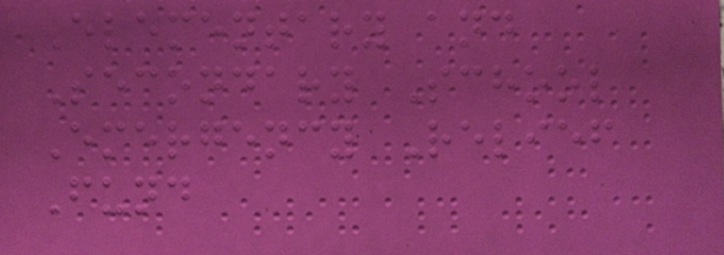Elementary and
Secondary School
Emergency Relief
Fund
